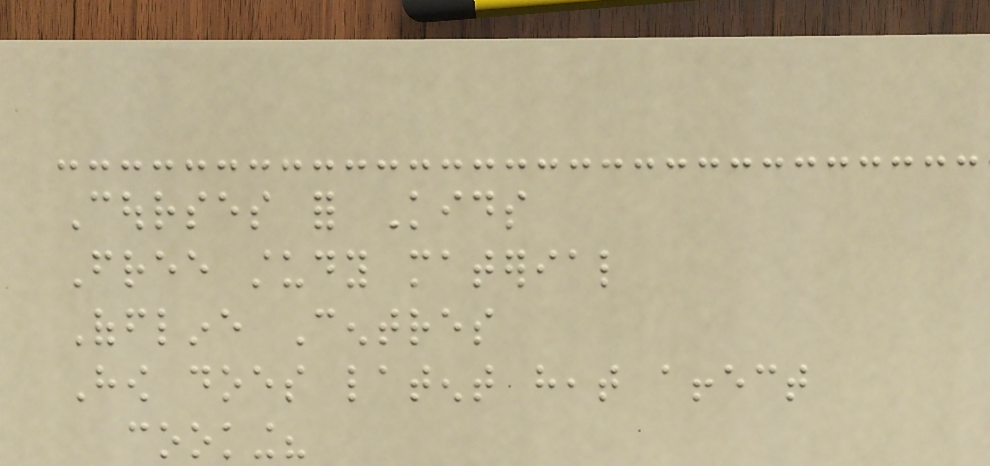Courses for Kids
Free study material
Offline Centres
How does latent heat affect
cooking?
